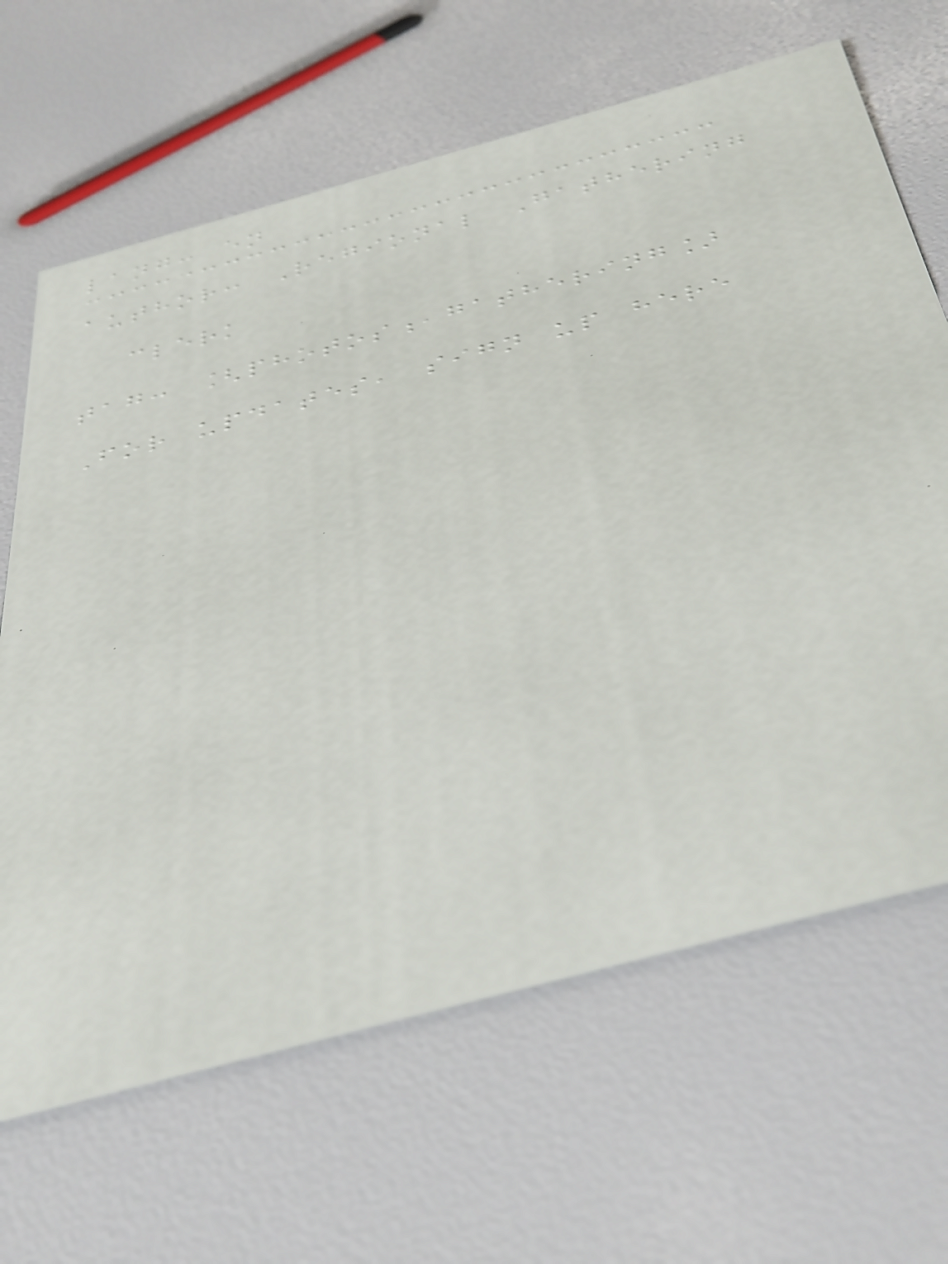lang: en
author: Regional Gathering
clerk
tag: [photos,gathering]
For updates, sign up here
